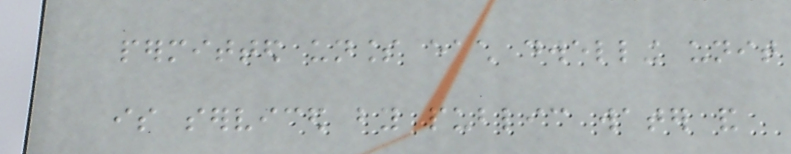permitted unless each dwelling unit
is serviced by public water and
